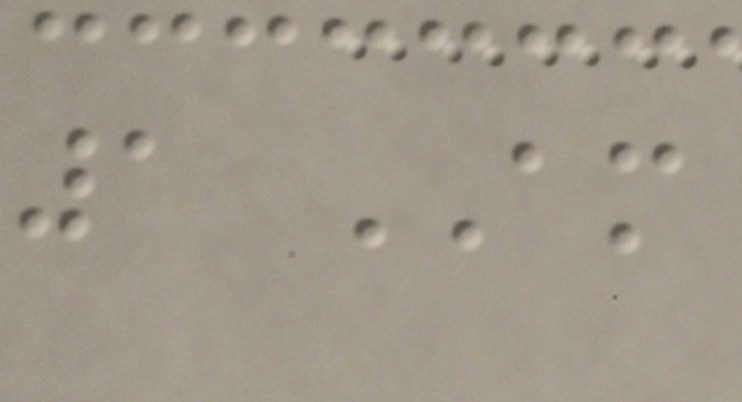1 AM
